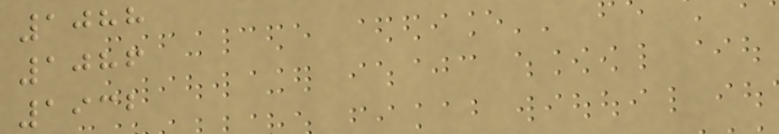1088
1086
1932
